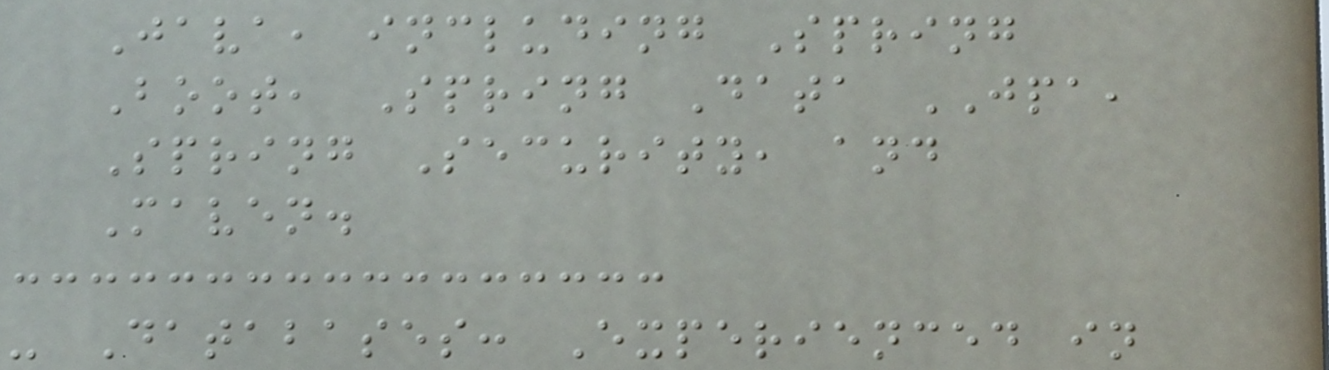Java, including Spring
Boot, Spring Data JPA,
Spring Security, and
Maven.
- Databases: Experienced in
